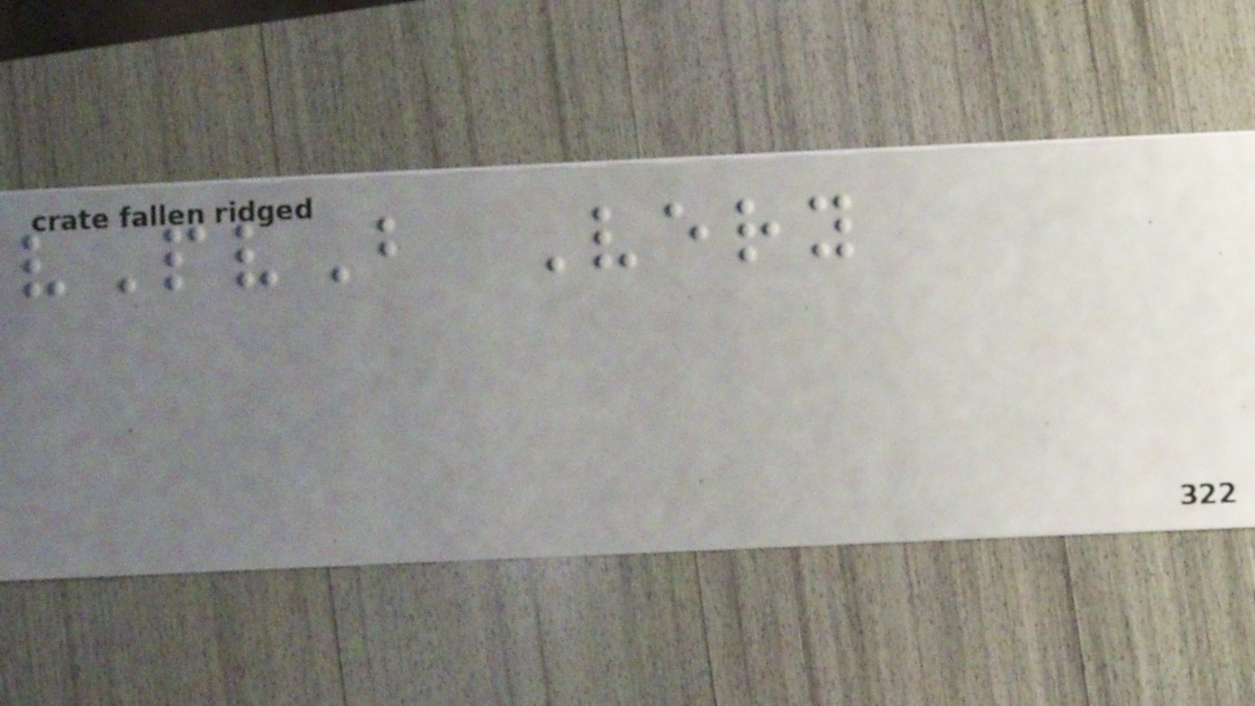vPvB Very
